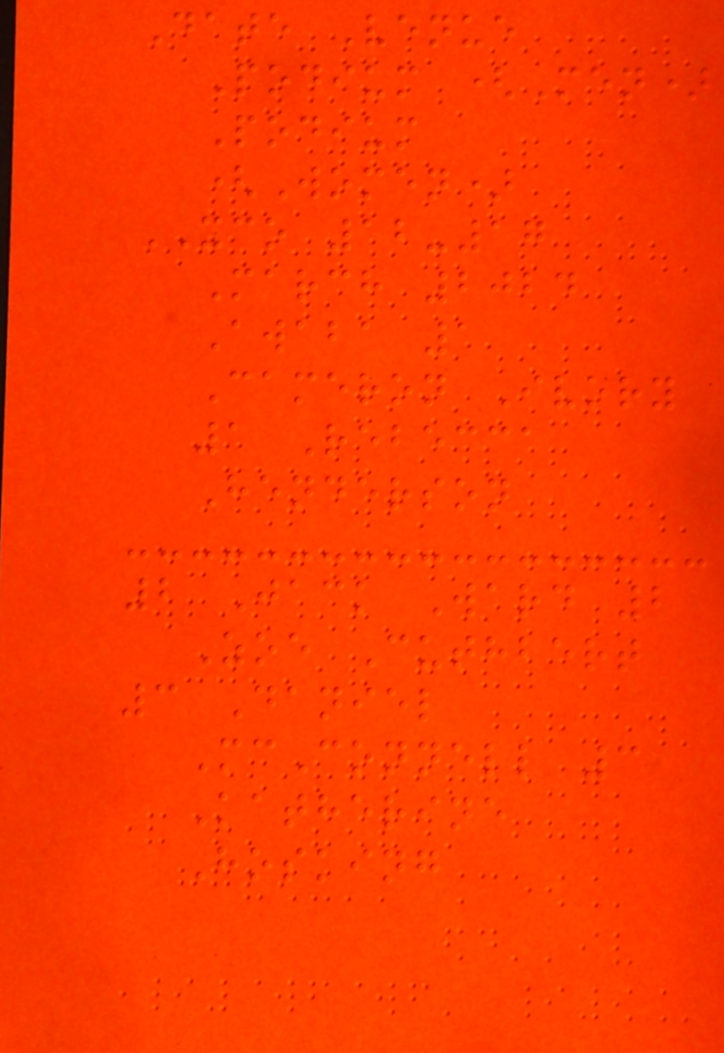Date Venue
Podium (Men)
Podium
(Women)
XCO 12-17
March 2024
Awaba 1
Cameron Ivory
1 Rebecca
Henderson
2 Jack Ward 2
Zoe Cuthbert
3 Daniel
McConnell 3
Katherine
Hosking
